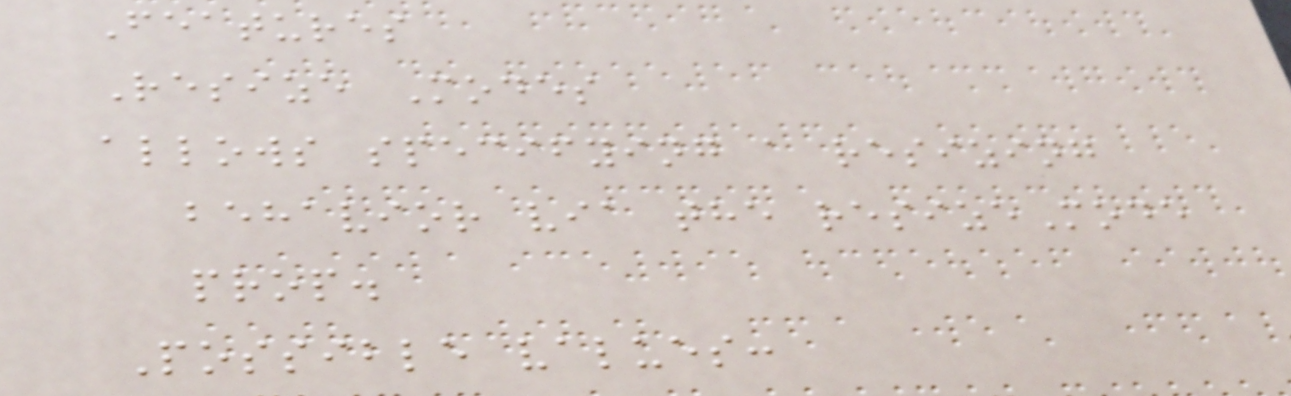Features
Resize Modes
allows specifying a resizing
behavior via the resizeMode
prop.
Possible values:
